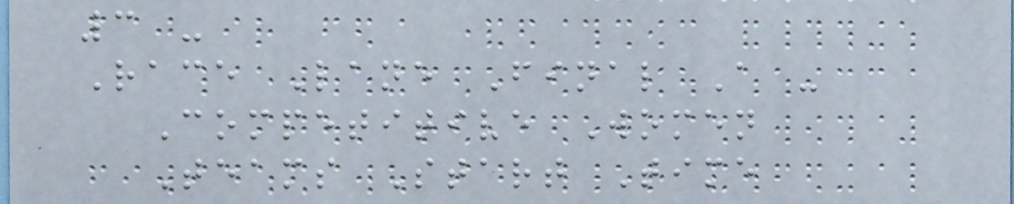3 -
Race Lane Final A -
Competitive Women
Teams Start Time
